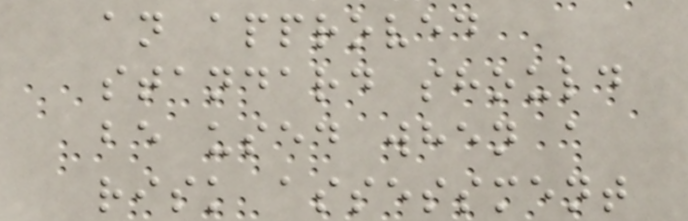an approved
standard should
be used when a
risk assessment
